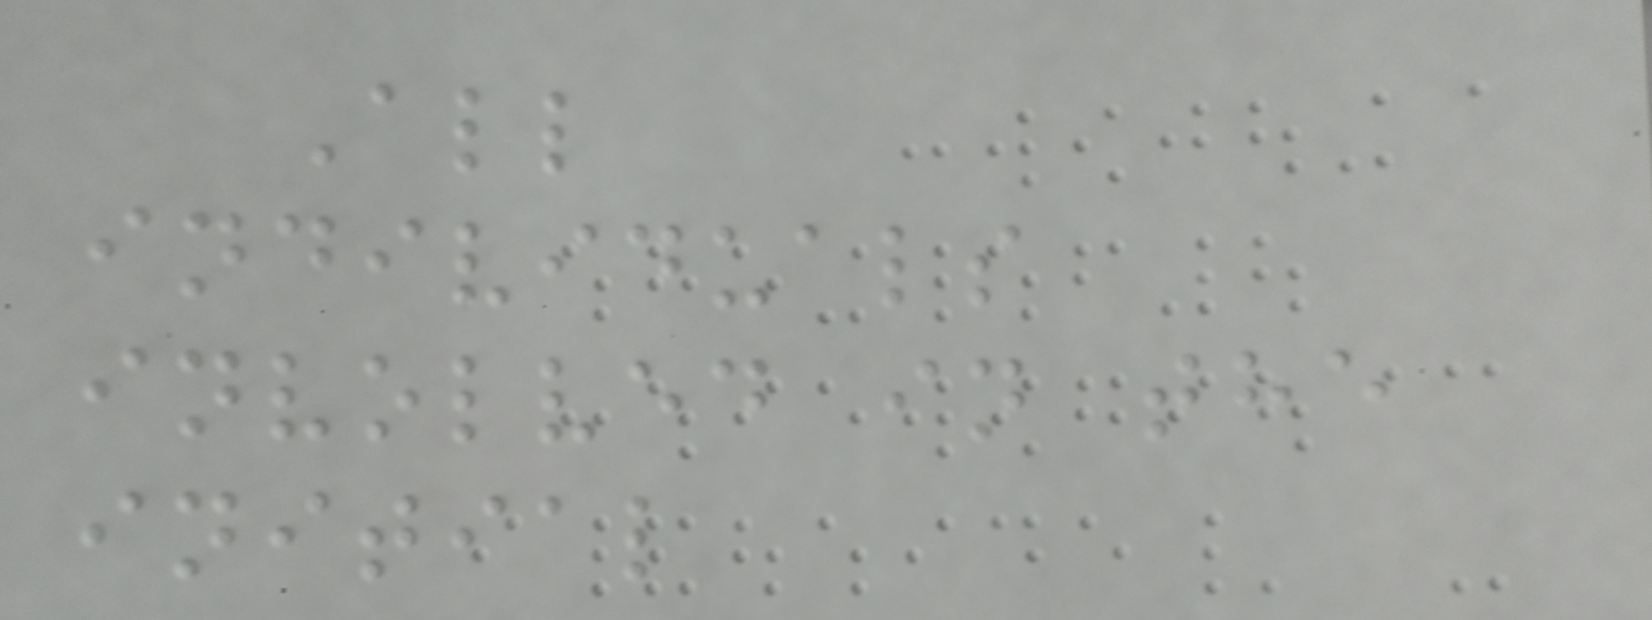All
individuals
involved in the
initial
